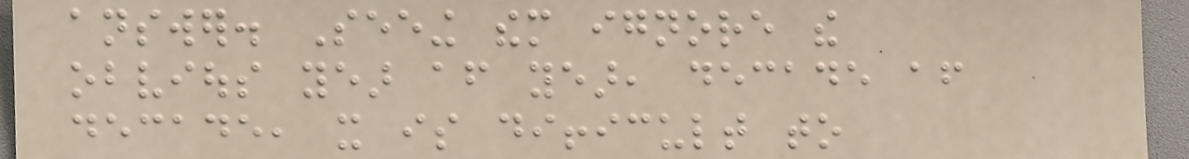answer. Seeing them ignore the
obvious year after year, decade after
decade, it is difficult to
